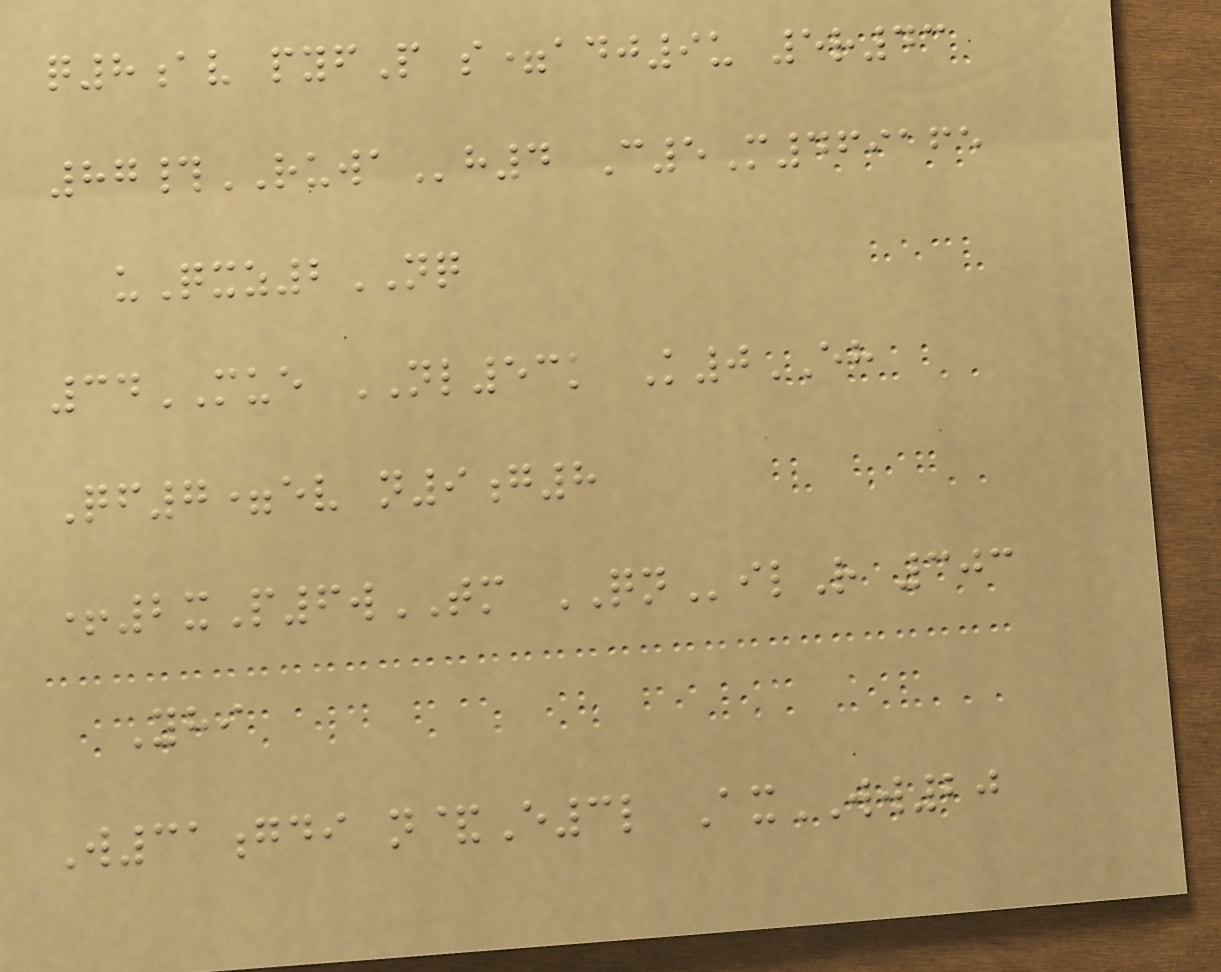q8av pyfP s=adj9u 5r43
87#RUWAh4 C5M469165
uQxz2NQ
34MUE NL53k K0EH
Qf7=ev n9g8
+2xP6wTM QNilR 303
Yhi
W31gdi n&E3l AxWW20
